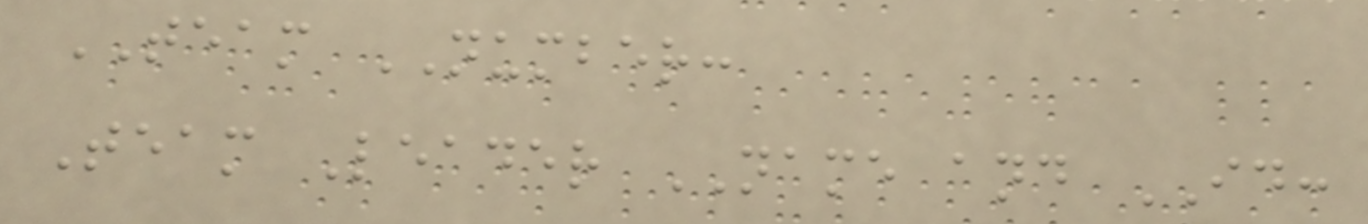TEAM NUMBER:
Team Leader NAME and ID:
